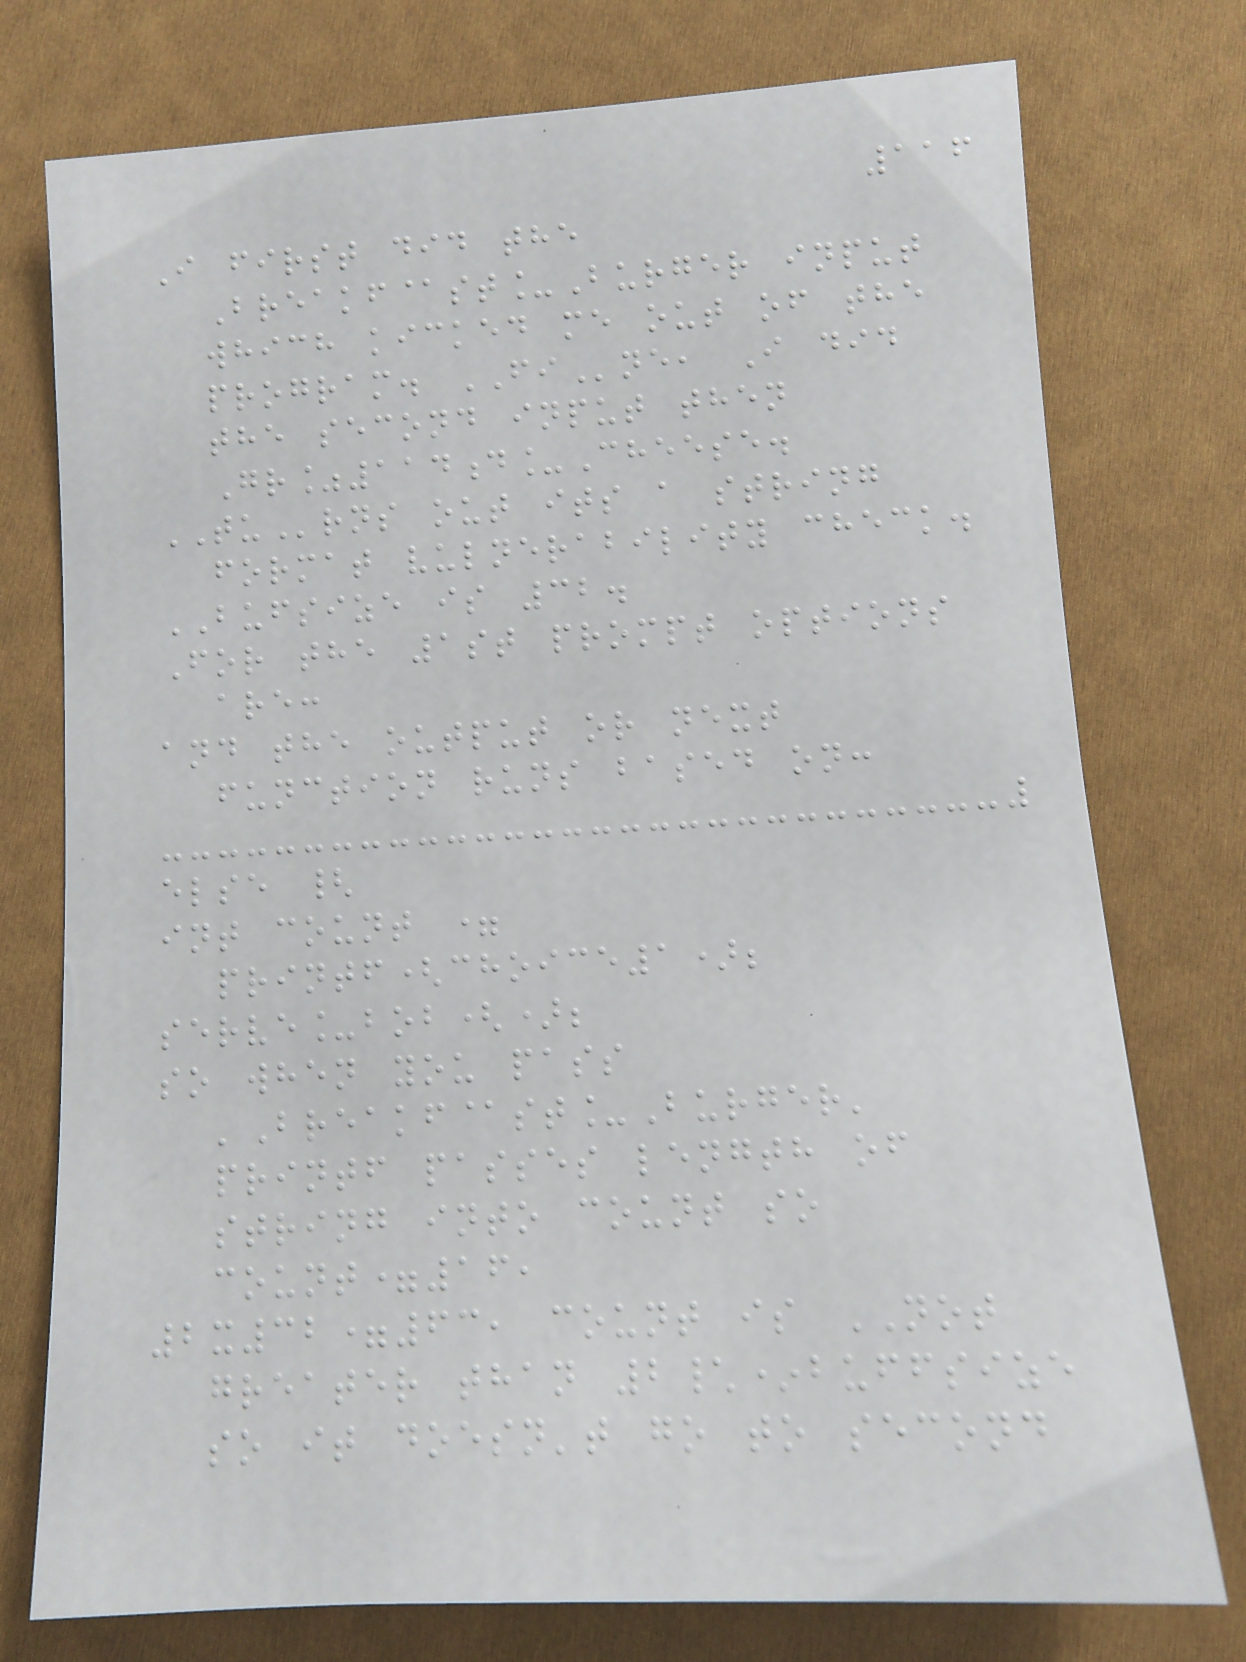116
I first did the
Breakf@st_Burger input
which kicked me out of the
program. FIne, I did
the second input then
Gr%114d_Cheese.
TUrns out its a string
format vulnerability check.
BUFSIZE is 32.
For the 1st prompt options
are:
and the output or next
function runs based on:
else {
int count =
printf(choice1);
serve_bob();
so when you pass
'Breakf@st_Burger'
printf passes length of
string into count so
count=16,
2x32=63, count is NOT
greater than 2\*buffsize
so it doesn't go to second
